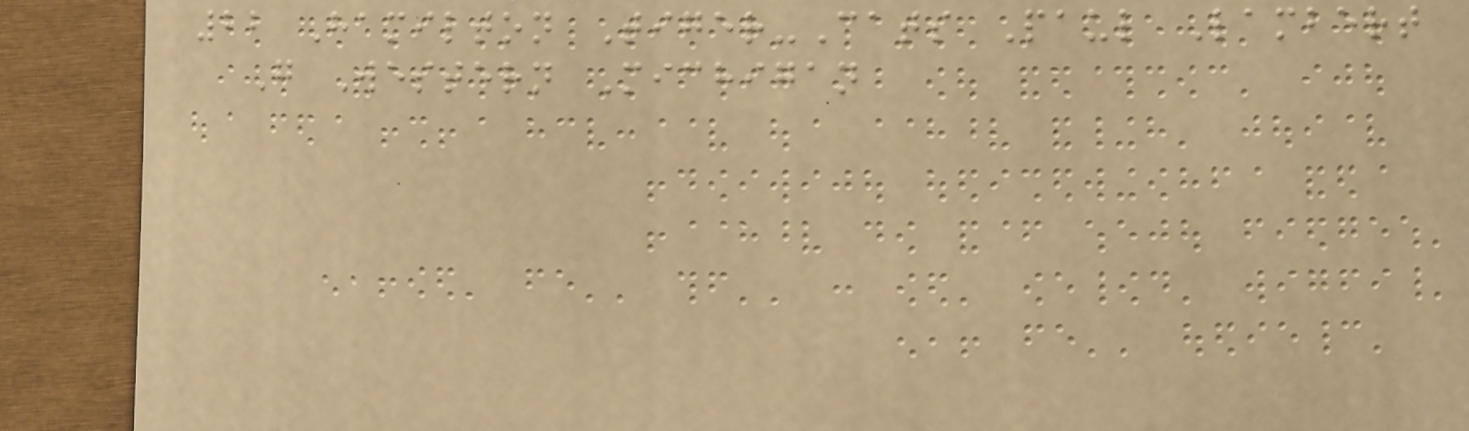22 Hamilton Tiger-Cats Paul Lambert
G Western Michigan
